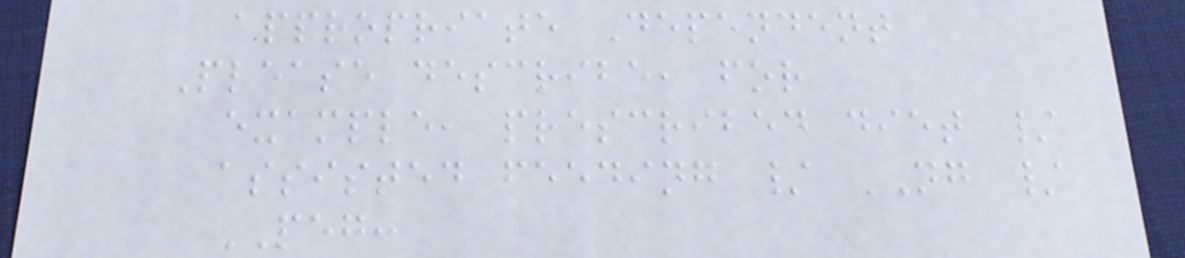appropriate Dependent
Please describe, for
example, prescribed diet /
assisted feeding / NG /
PEG:
